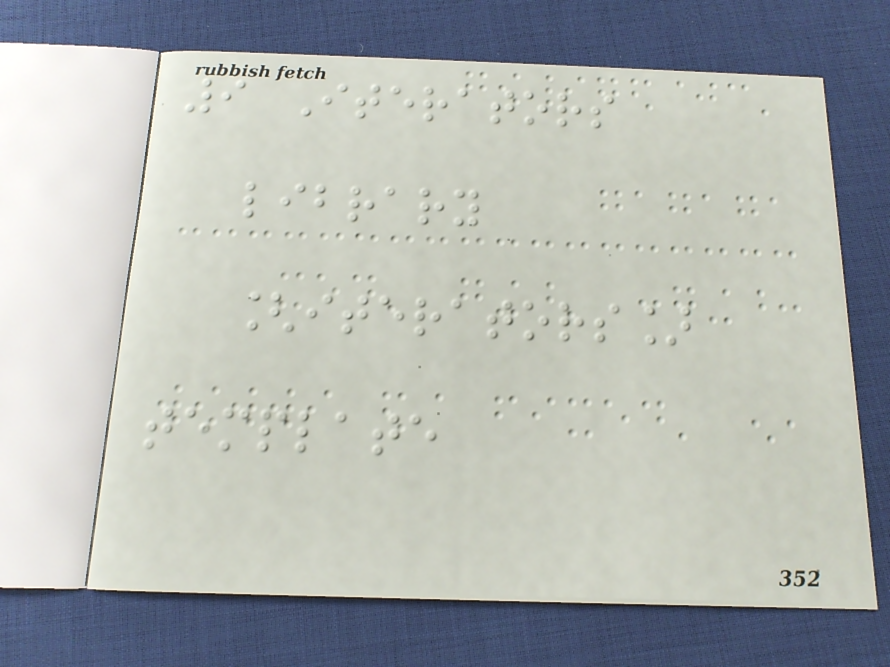9 Iterators
library
[iterators]
template
